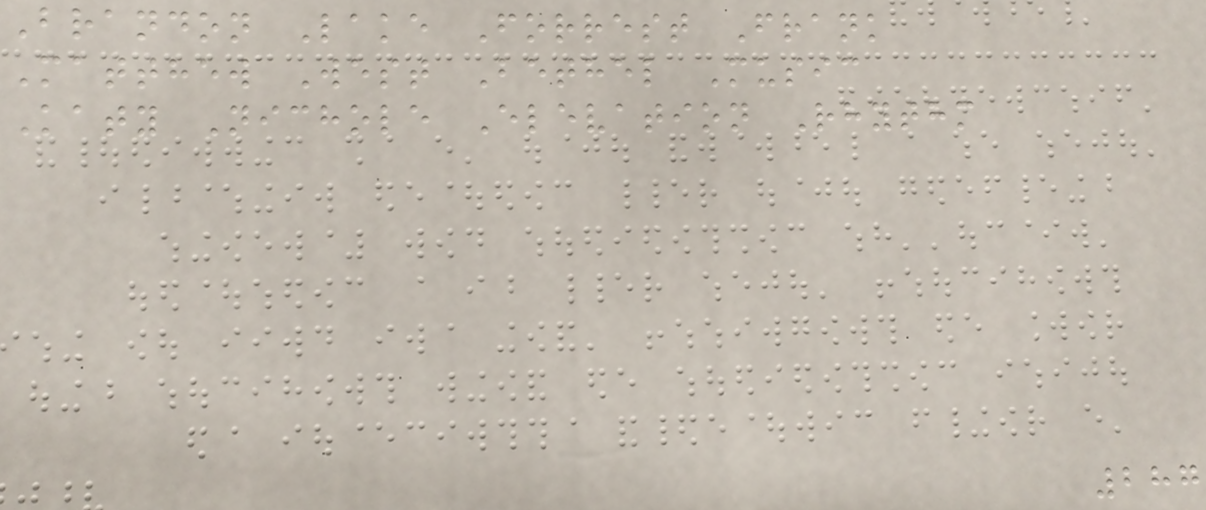Brandon Lake Forrest Frank
Matthew West Bethel Music
Katy Nichole Elevation Rhythm
287
